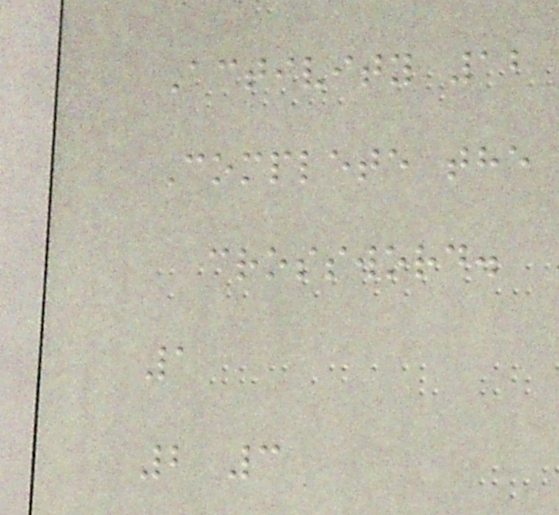Activity 12
Complete the
crossword.
1
2 3
